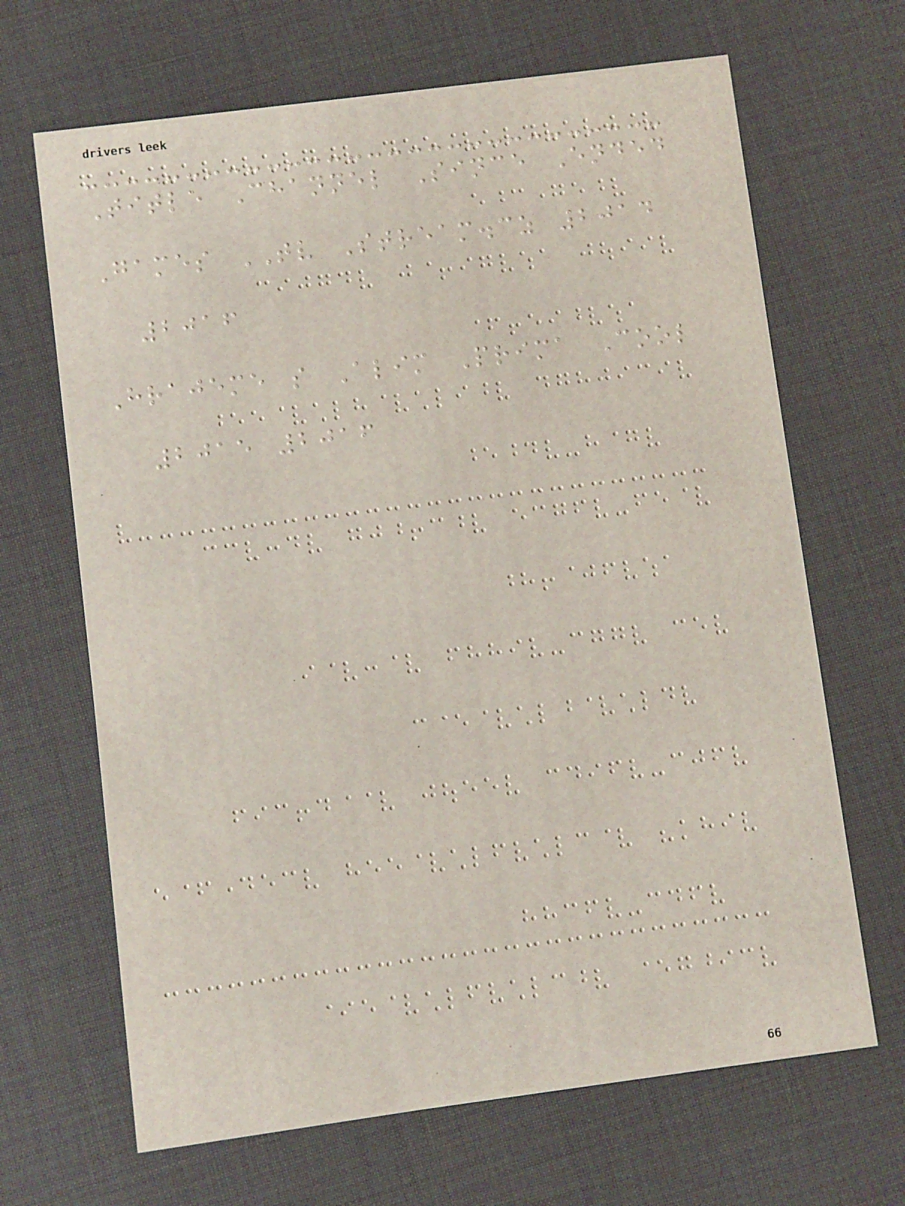Title Channel Since Ended
Games TV Stream.cz 2014
2016
Hrajeme s Alim Prima Cool
2015 2016
